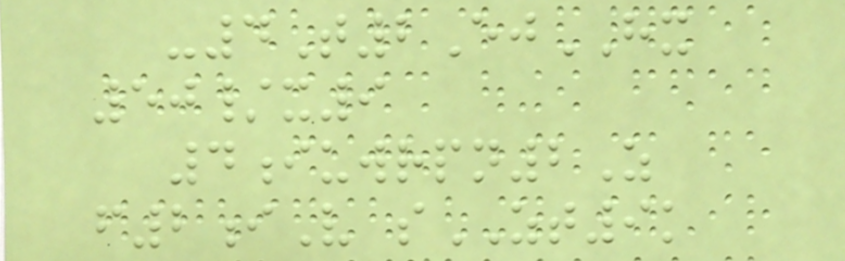-4T2EjHX
50/x9
4iuwrpn2Z
f2iV sZT9k
